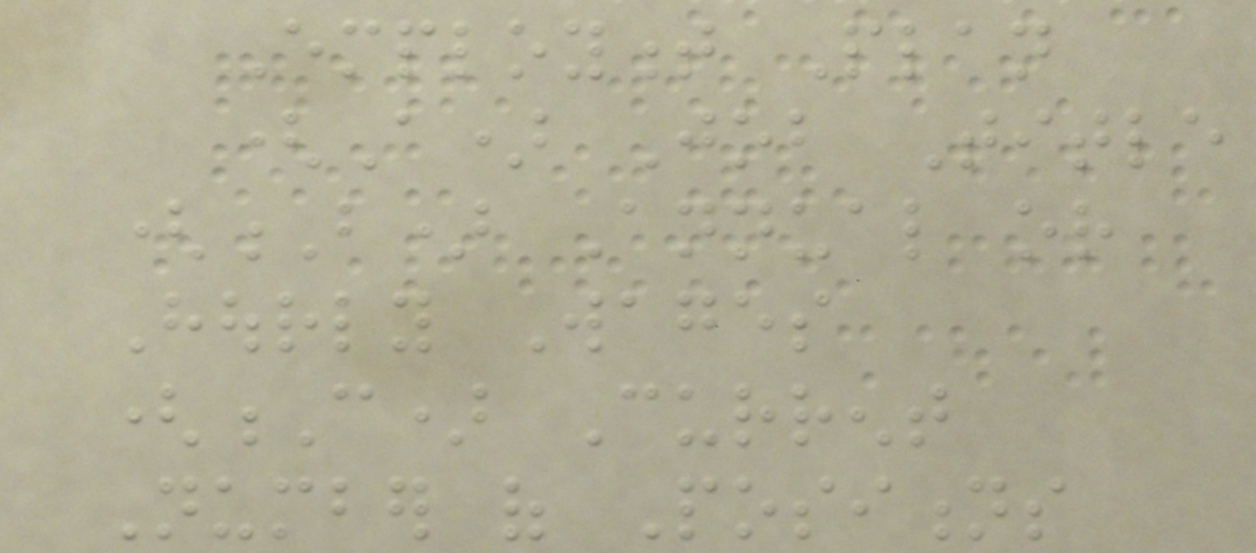Employment Plan
(A) Job Title
(B) Annual or
Hourly Wages
(C) Current
Number of Positions
